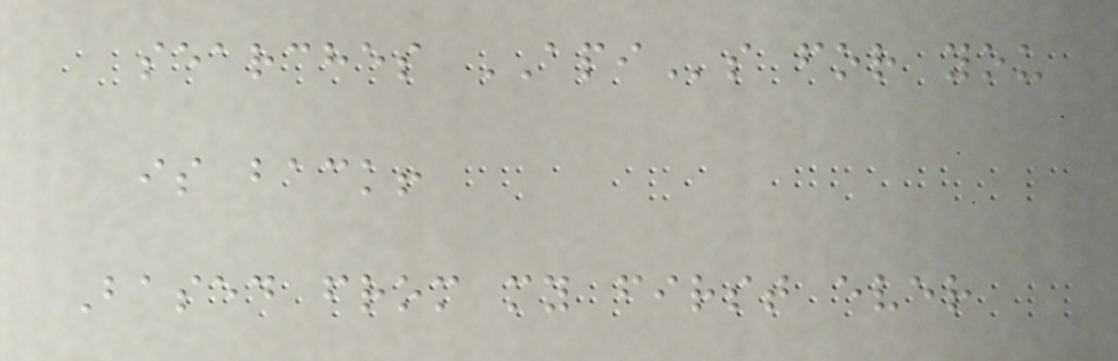searches APIs for you
is back!
Based from my first ever
